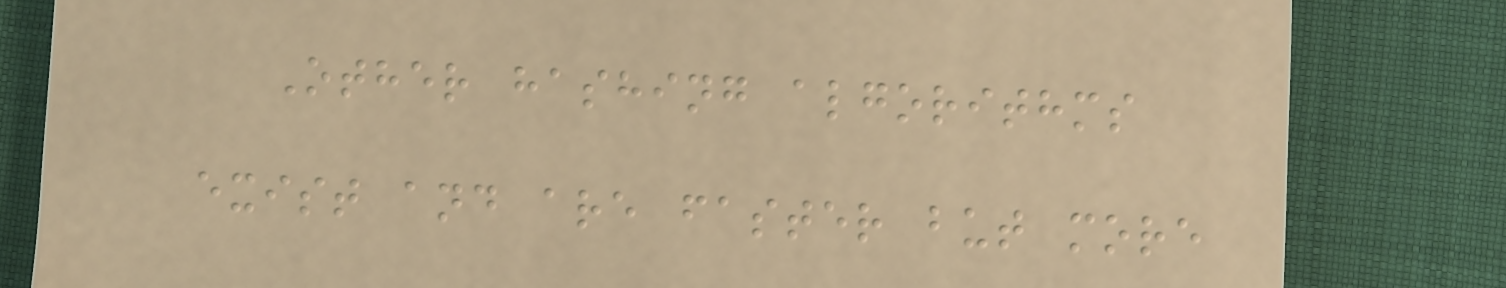Other hashing algorithms
exist and are faster but more
